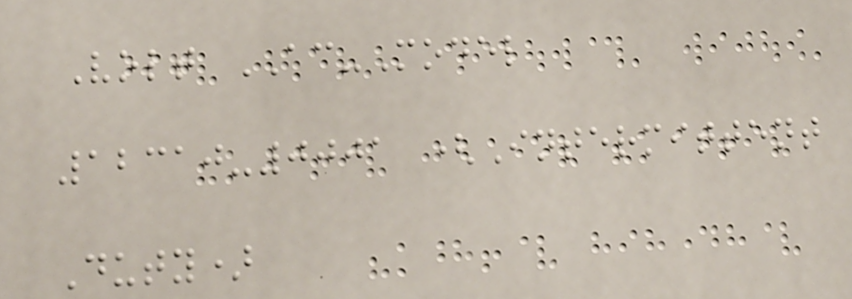Volt AC-Model
12310-0001 (Intermittent
Duty)
